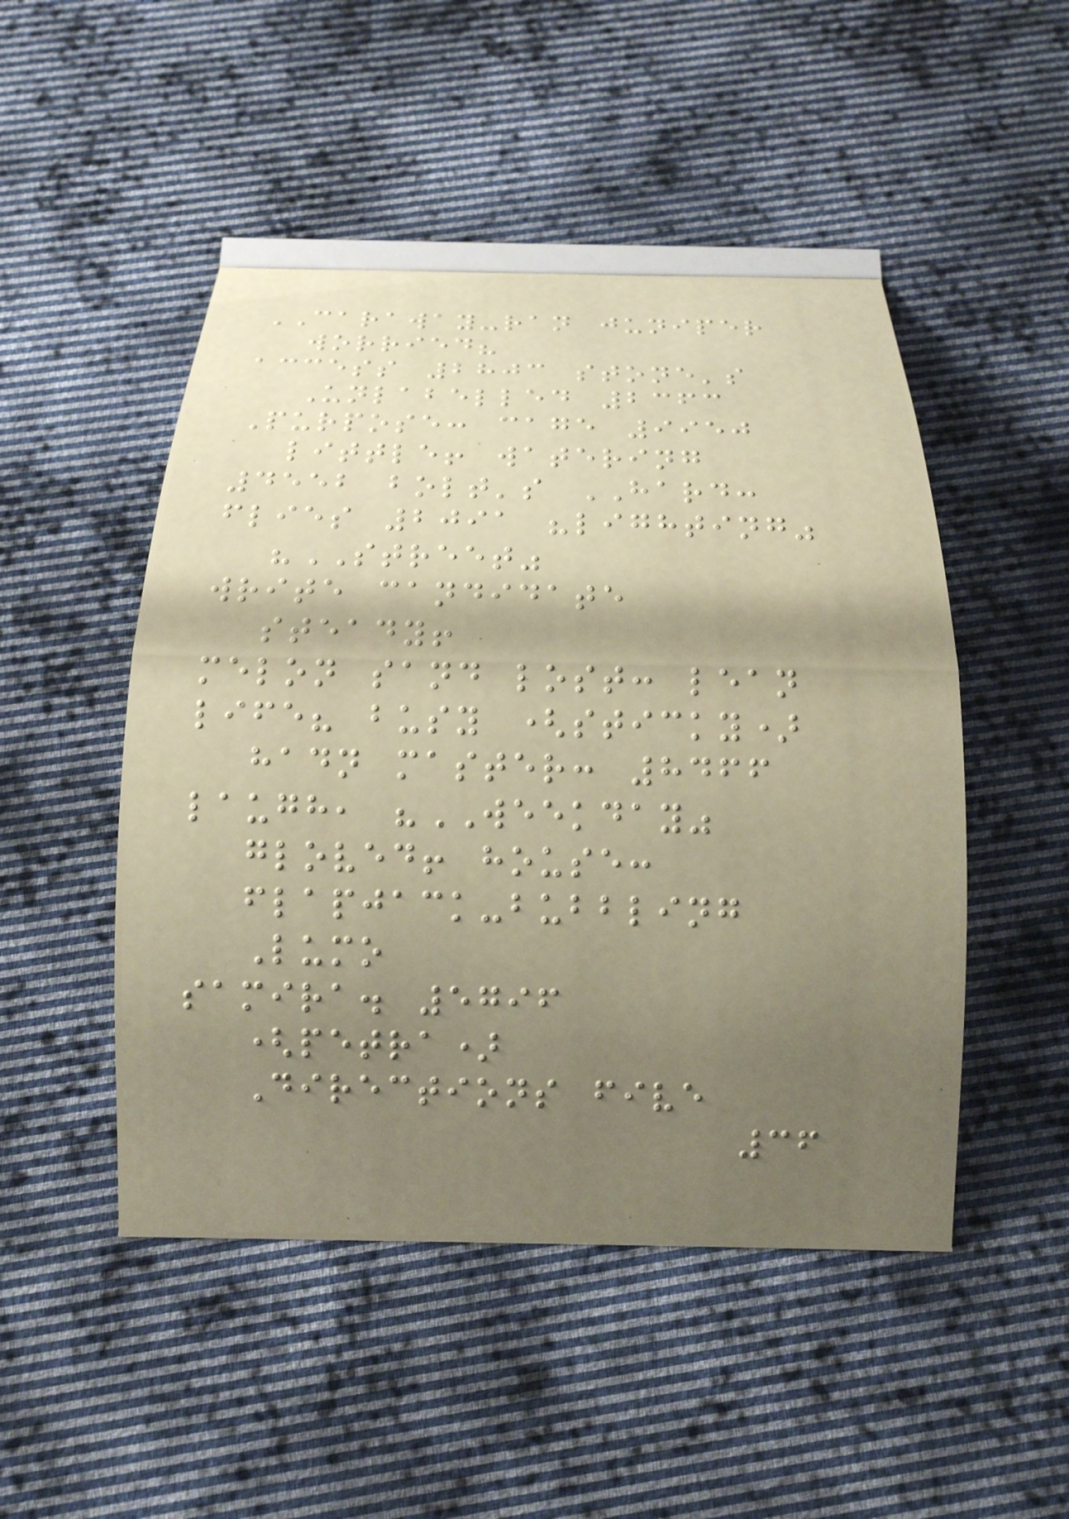CARAWAY-ran juniper
worried?
access 2803 stone's
Unlabelled 2363
Purpose: cage 9950
little! watering
4552 bolt's HARD:
flies 2091 "lighting"
"STREET"
write candidate
steady!
melon sand lost: lean
life? busy (sticky)
hadn master: 8466
laugh, "WEEKDAY"
gloved! house:
flapjack-bubbling
Lumo
samira. 5796
(petra)
Directions five
36
